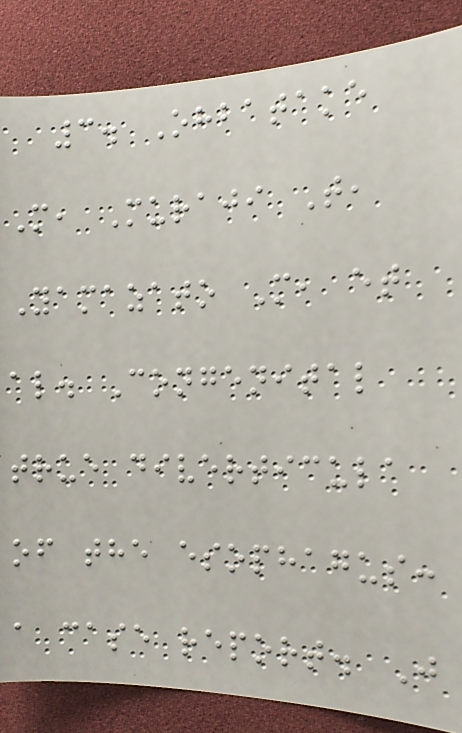3. Ohbatake
M, Muraji T,
Yamazato M, et
al. Congenital
true diverticula
of the esophagus:
a case report. J
